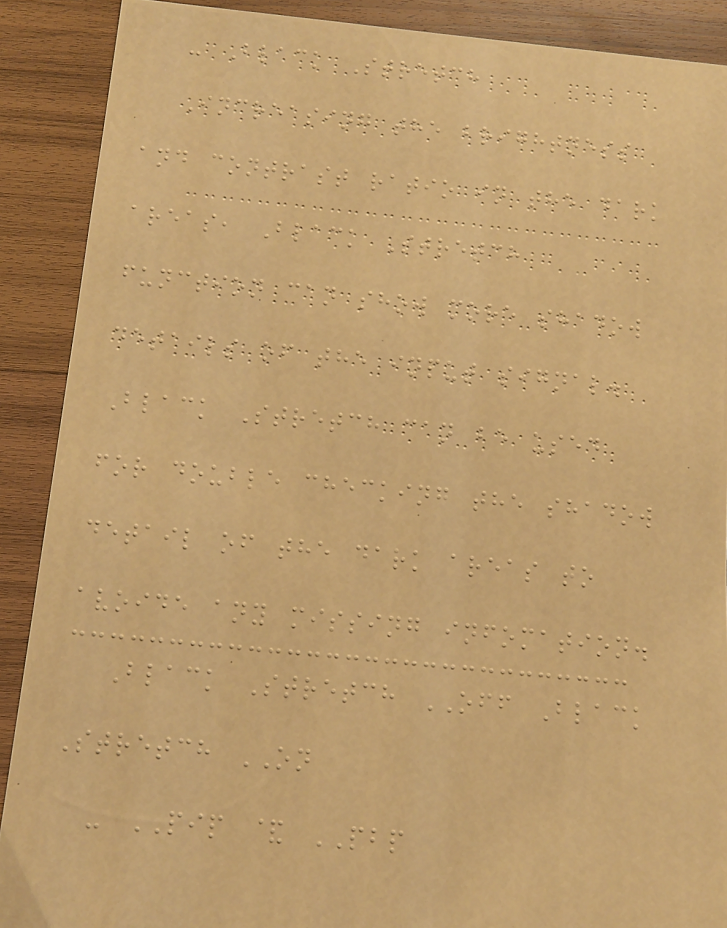- Black Stretch
Increasing the brightness
and contrast ratio in the dark
areas, Black Stretch
function can show more shadow
details of the input signal.
Black Stretch can be used
for double checking the shadow
detail of the dark areas to
avoide any missing infomation.
Black Stretch OFF Black
Stretch ON
- PIP & PBP
